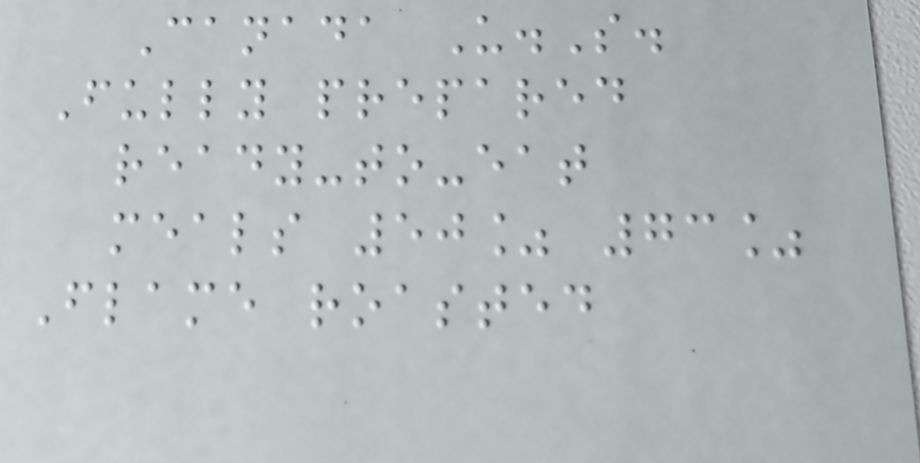Canada U.S.
Fully prepared
ready-to-eat
meals 50% 73%
Flame roasted
